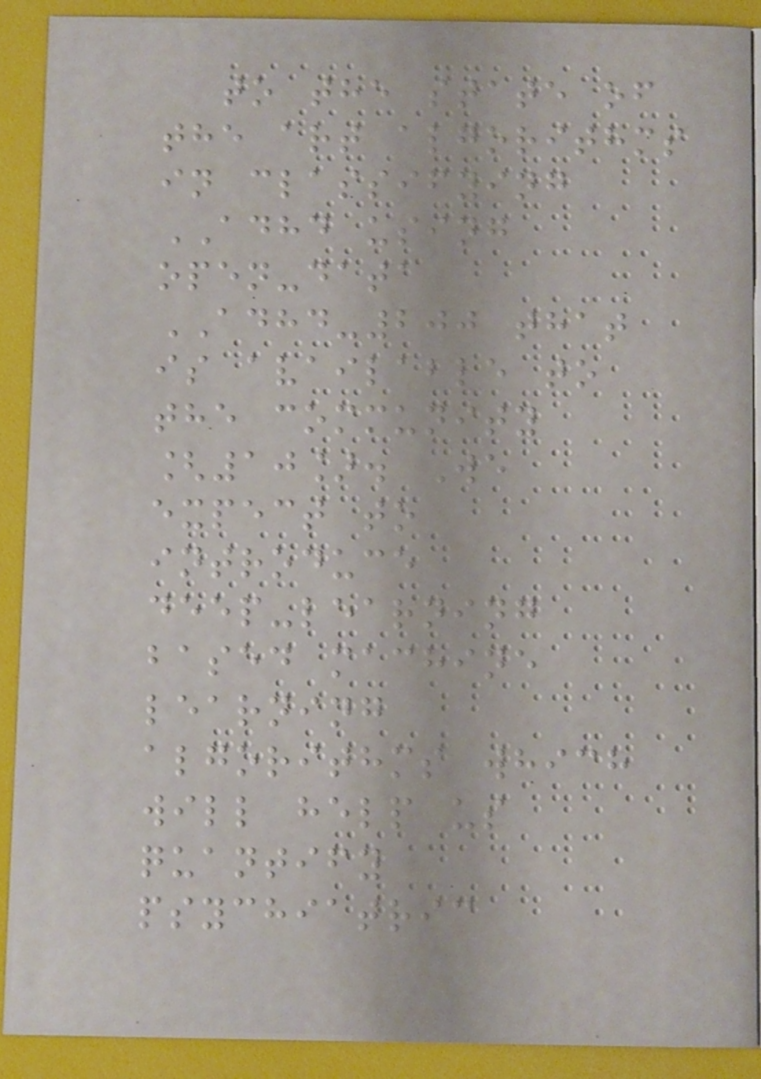to the state of
the art algorithms
in classifying
ADHD using
open-data
ADHD-200 that
is available to
the community
[10]. We
expect to
introduce
deep-learning
based machine
learning
algorithms which
will help us
quantify
psychiatric
